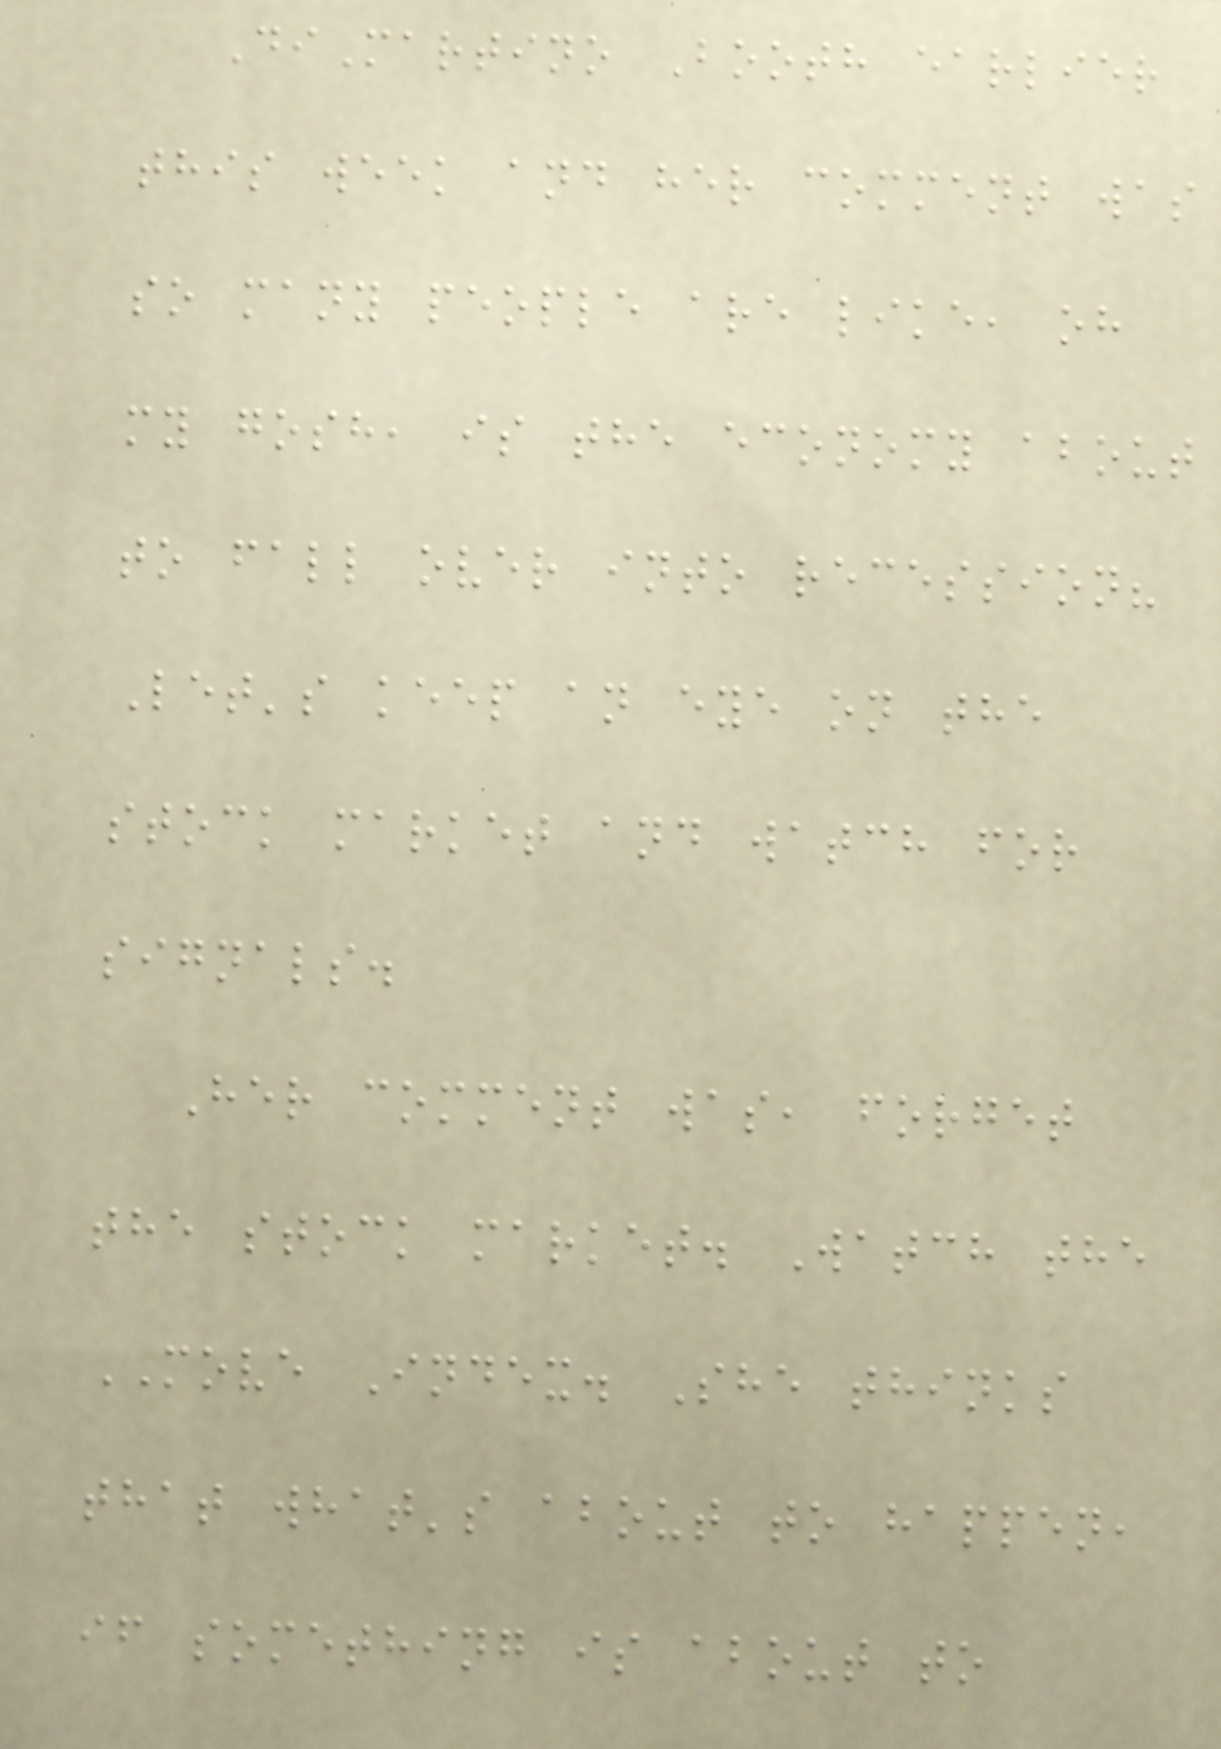DiMartino Booth earlier
this week and her comment was
so many people are like, oh
my gosh, is the economy about
to fall over into recession?
Let's keep an eye on the
stock market and watch for
signals.
Her comment was, forget
the stock market. Watch the
MOVE Index. She thinks
that what's about to happen,
if something is about to
